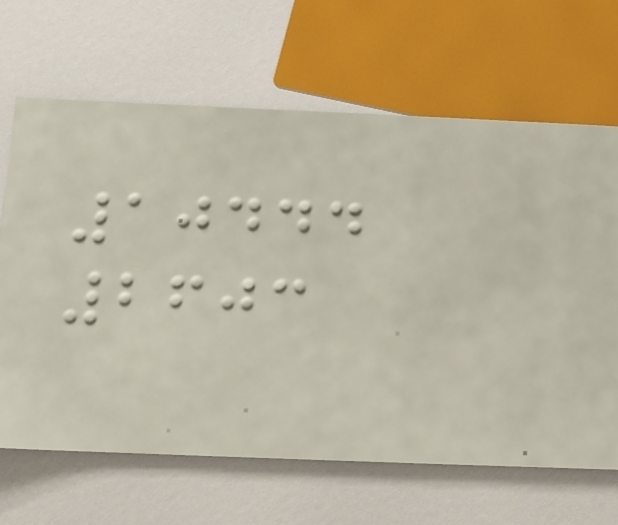10444
2603
